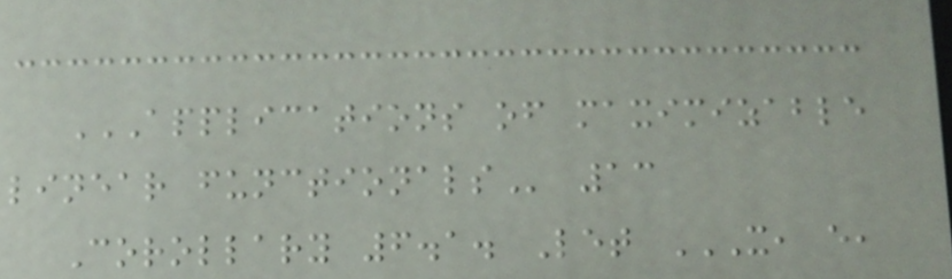APPLICATIONS OF MAXIMIZABLE
LINEAR FUNCTIONALS 13
Corollary 6.1. Let X, E,
